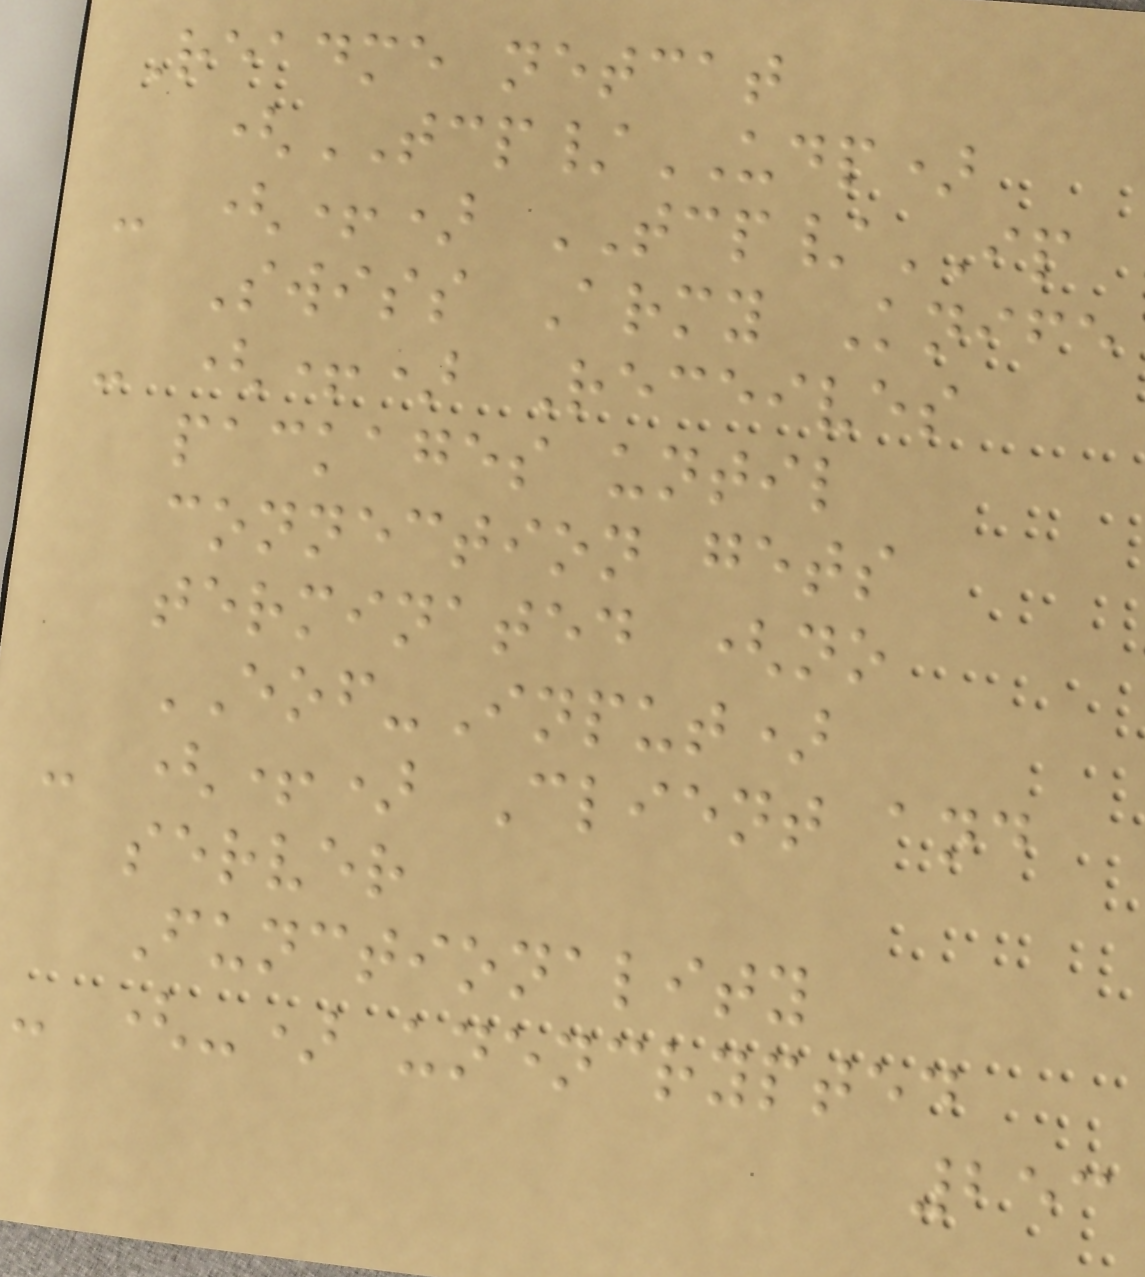Readme netcat
(TCP/UDP)
- (+) TCP/IP
Swiss Army Knife
- (+) Receives
packages until
connection gets
terminated (no
EOF-Input)
- (+) Client and
server
Functionality
- (-) unencrypted
253
